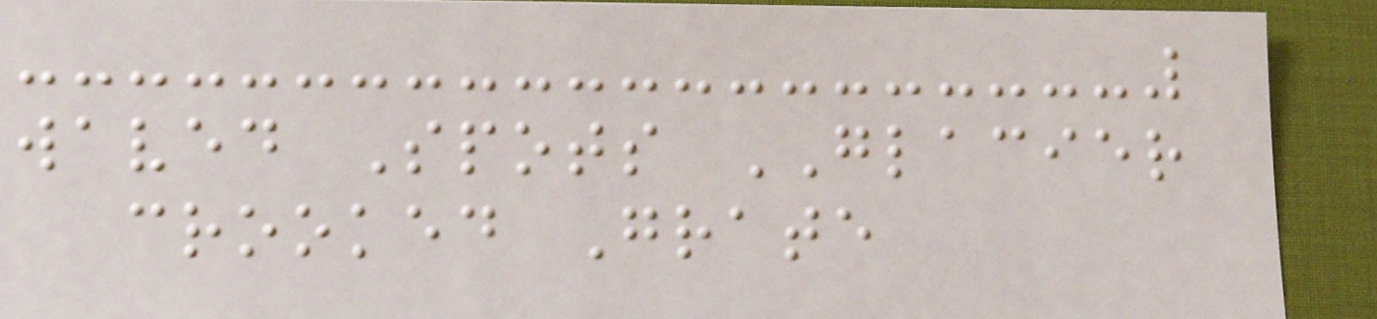waved Spots GLACIER
crooked Grate
